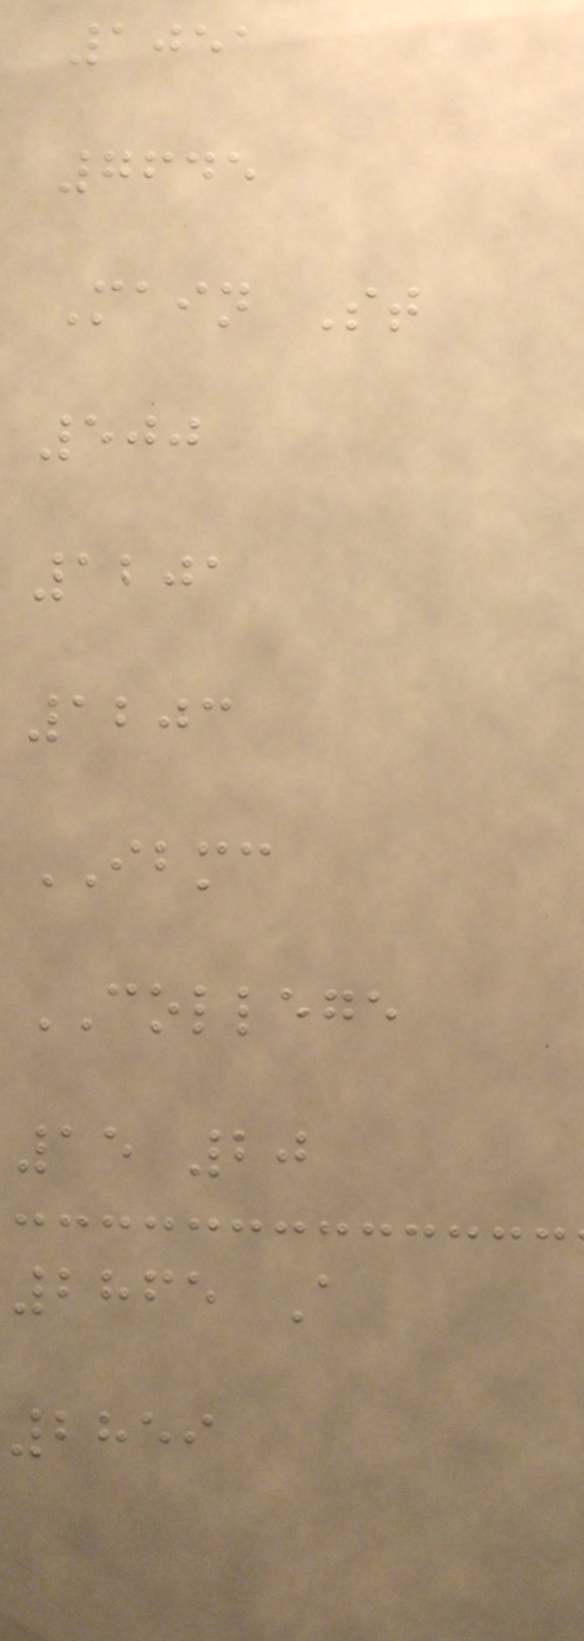1051
7645
Main St
500
1201
1203
IBMC
COLLEGE
15 20
2865 A
2859
